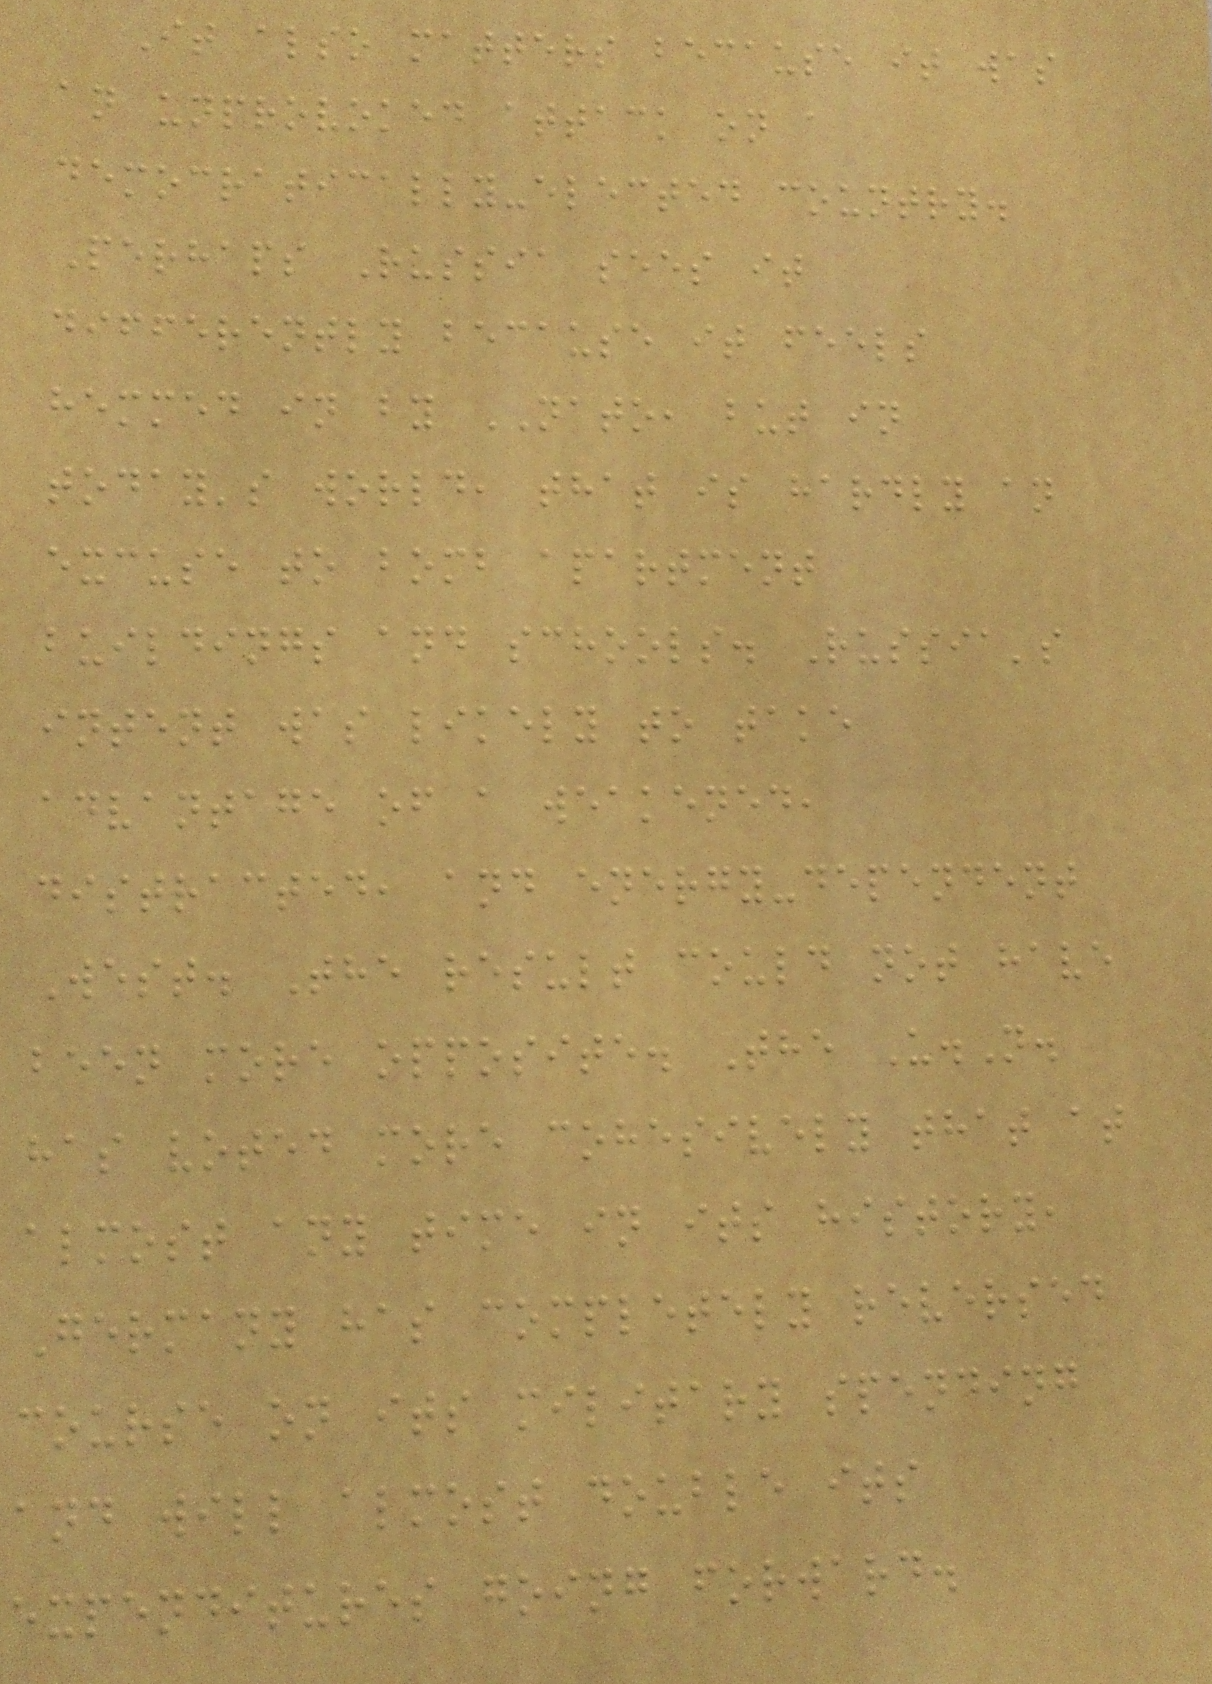It also matters because it was
an unprovoked attack on a
democratically-elected country.
Perhaps Russia sees it
differently because it feels
hemmed in by NATO, but in
today's world, that is hardly an
excuse to bomb apartment
buildings and schools. Russia's
intent was likely to take
advantage of a weakened,
distracted, and energy-dependent
West. The result could not have
been more opposite. The U.N.
has voted more cohesively that at
almost any time in its history,
Germany has completely reversed
course on its military spending
and will almost double its
expenditures going forward.
